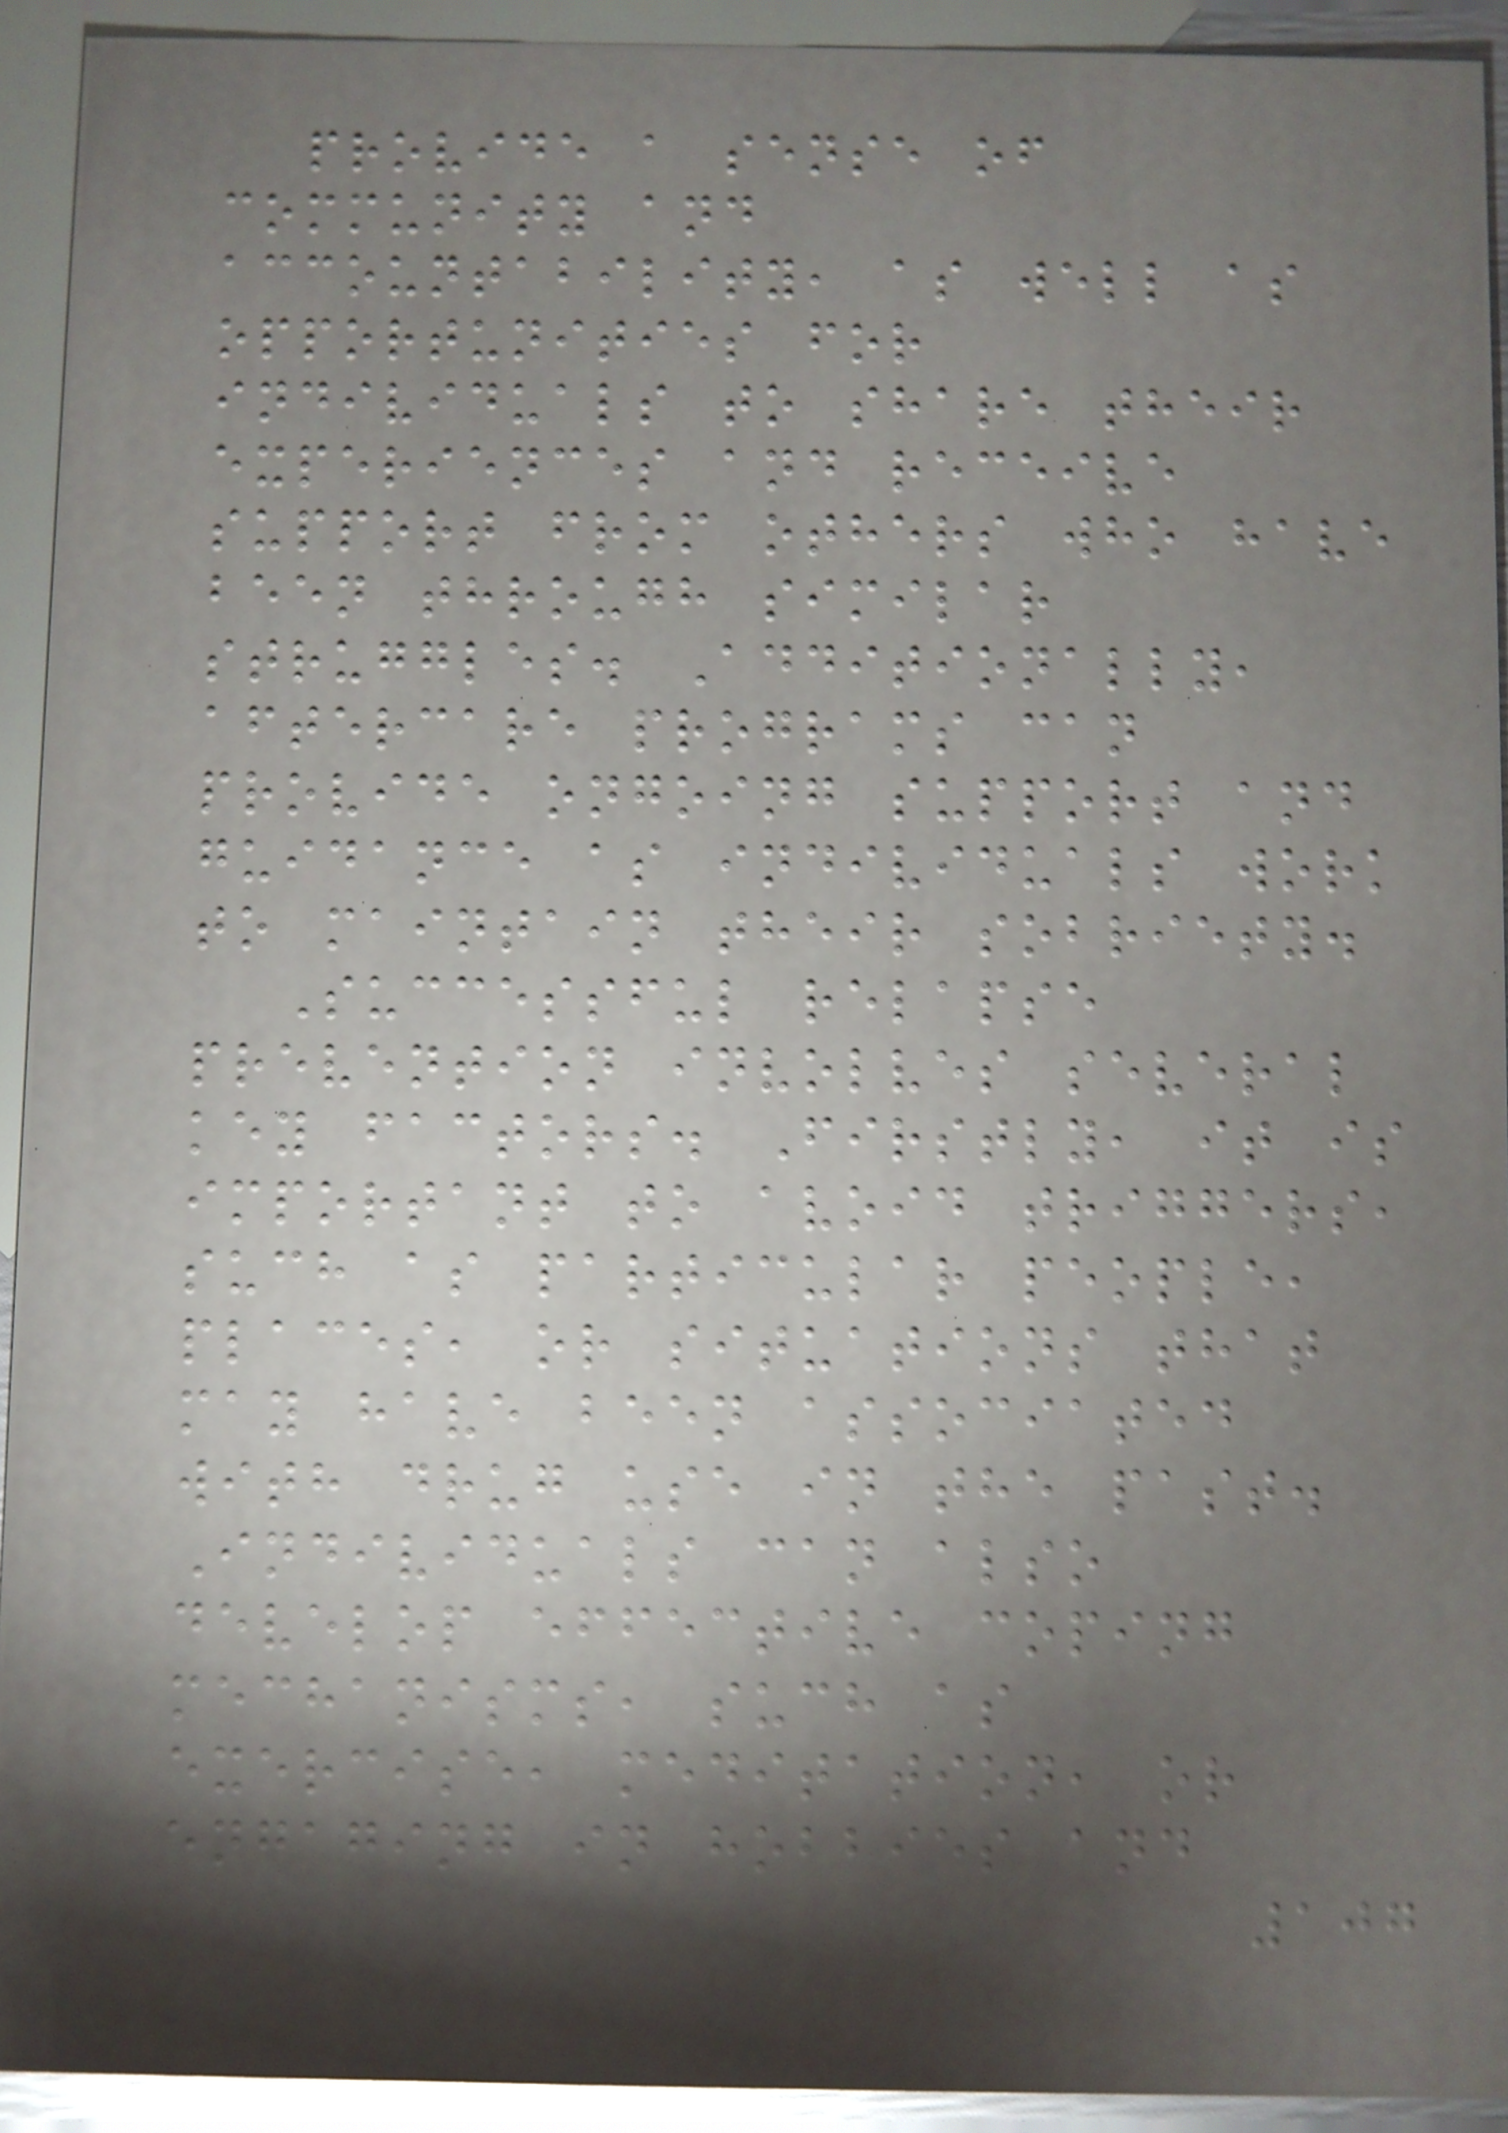provide a sense of
community and
accountability, as well as
opportunities for
individuals to share their
experiences and receive
support from others who have
been through similar
struggles. Additionally,
aftercare programs can
provide ongoing support and
guidance as individuals work
to maintain their sobriety.
Successful relapse
prevention involves several
key factors. Firstly, it is
important to avoid triggers,
such as particular people,
places, or situations that
may have been associated
with drug use in the past.
Individuals can also
develop effective coping
mechanisms, such as
exercise, meditation, or
engaging in hobbies and
107
